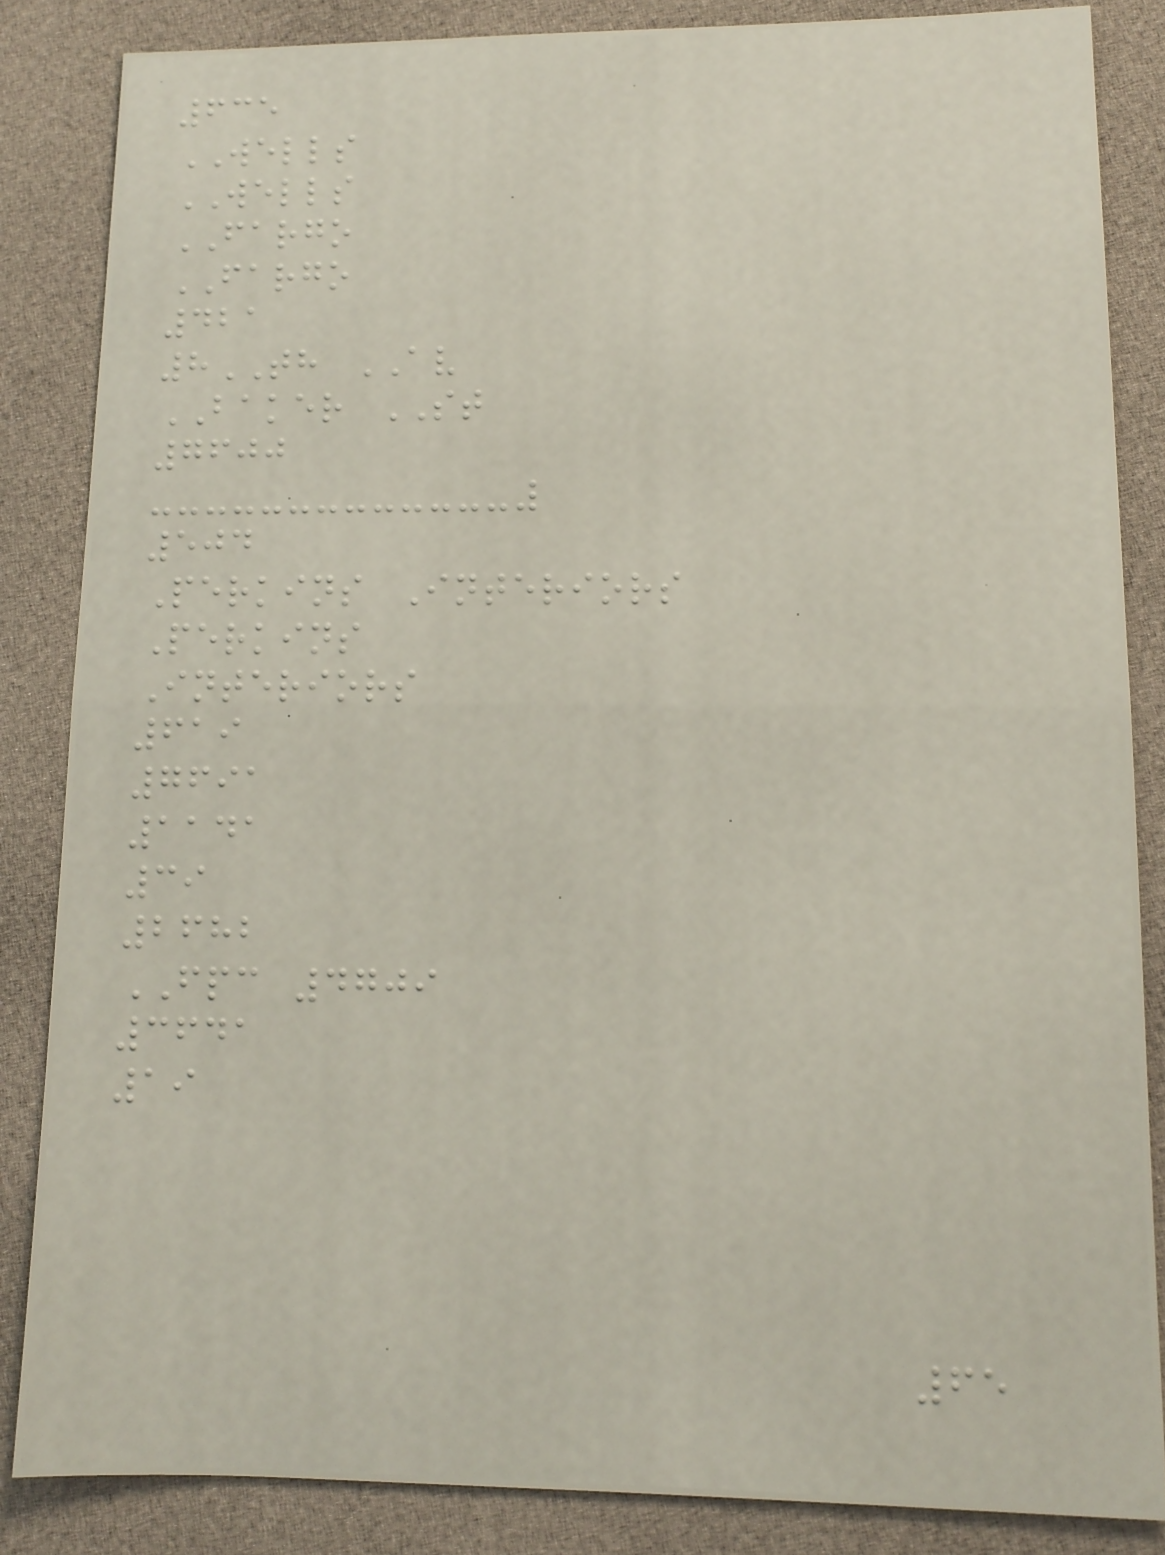635
WELLS
WELLS
FARGO
FARGO
421
8TH AV
BAKER ST
7600
504
Perkins Interiors
Perkins
Interiors
619
7691
1141
39
2682
FPC 4709
3641
19
65
